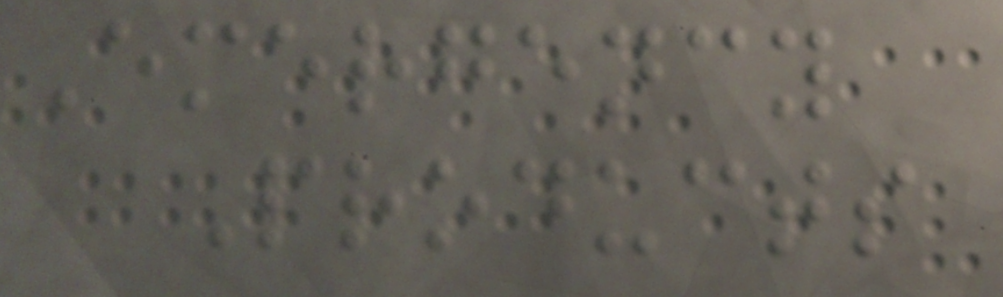Emergency
Products
